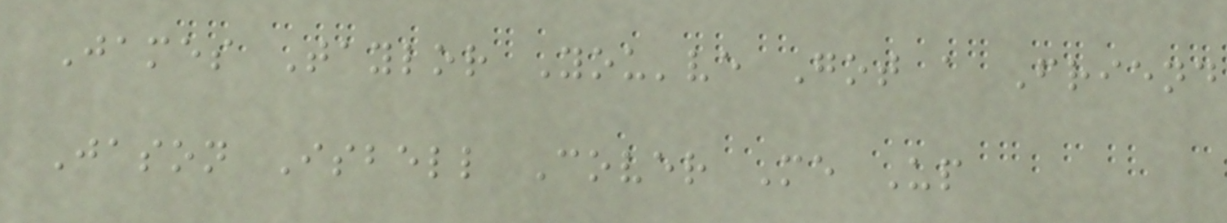James Taylor You've Got a Friend
Jason Isbell Cover Me Up
